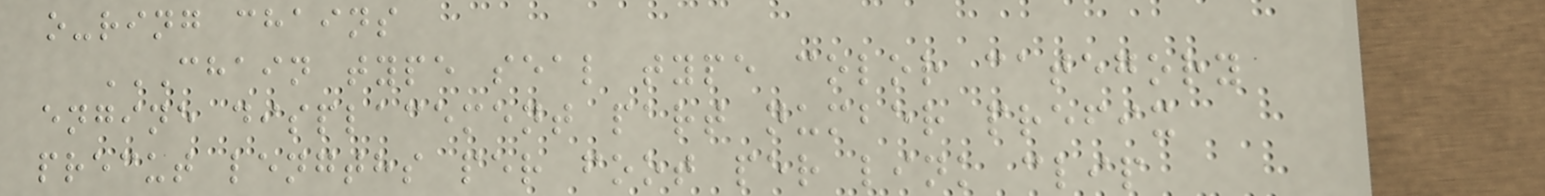o-ring chains
CHAIN TYPE SEAL TYPE COLOR CATEGORY
ENGINE DISPLACEMENT PART NUMBER PREFIX
PRECUT LENGTHS PER FOOT PER LINK CLIP
